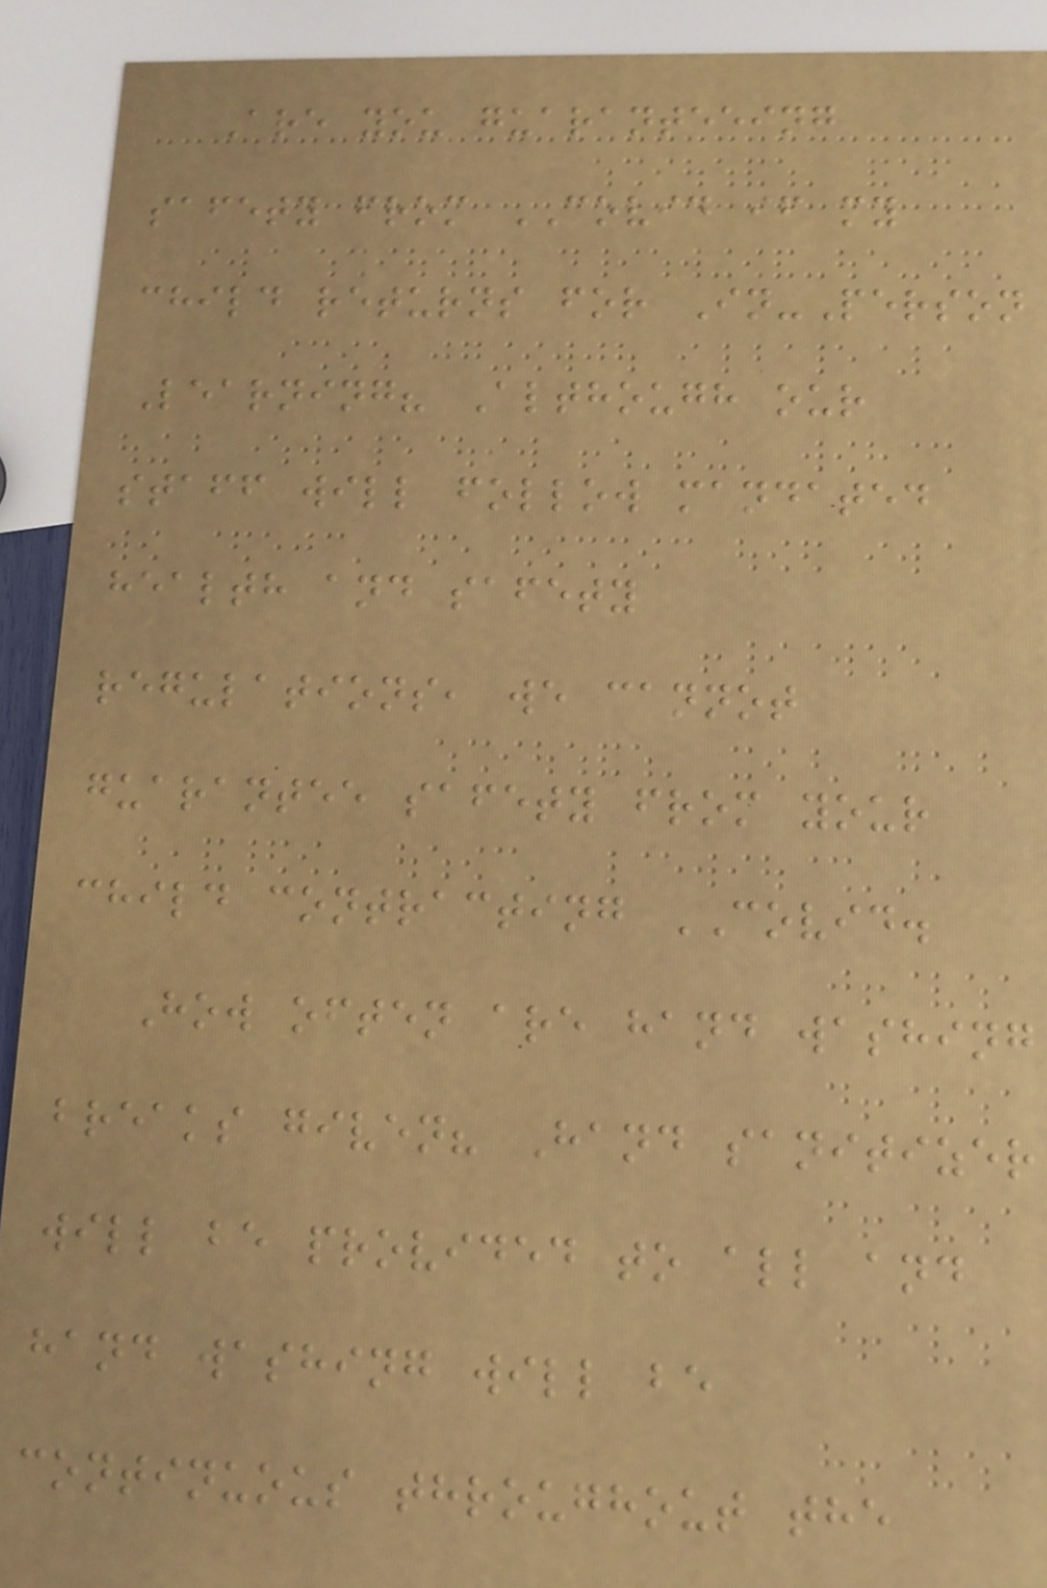Are you guaranteeing
safety from COVID if my
child returns for In-Person
Learning? Although our
staff will follow mandated
health and safety
regulations, we cannot
guarantee safety from your
child contracting COVID.
How often are hand washing
breaks given? Hand sanitizer
will be provided to all and
hand washing will be
continuous throughout the
